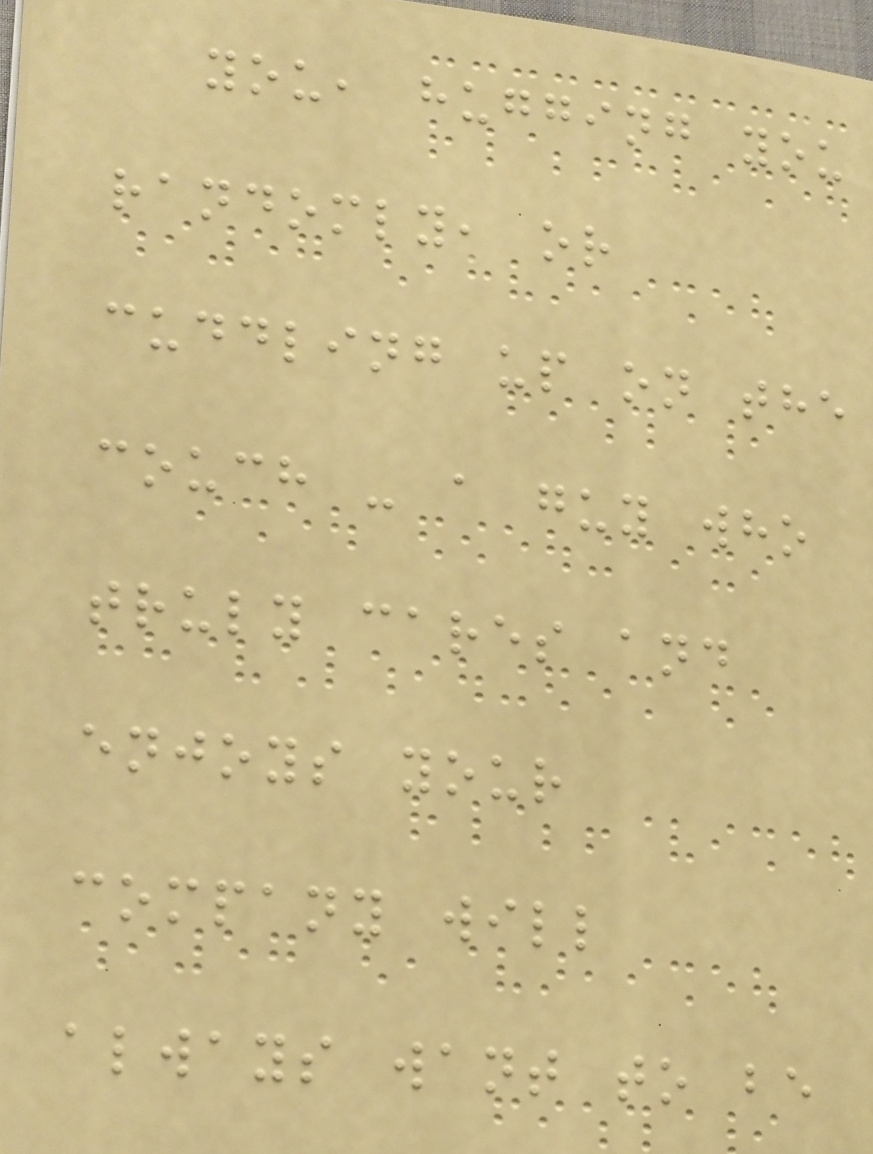you, hugging you
randomly, or
cuddling up on the
couch - a guy who
truly cares and
enjoys your
company will
always want to be
